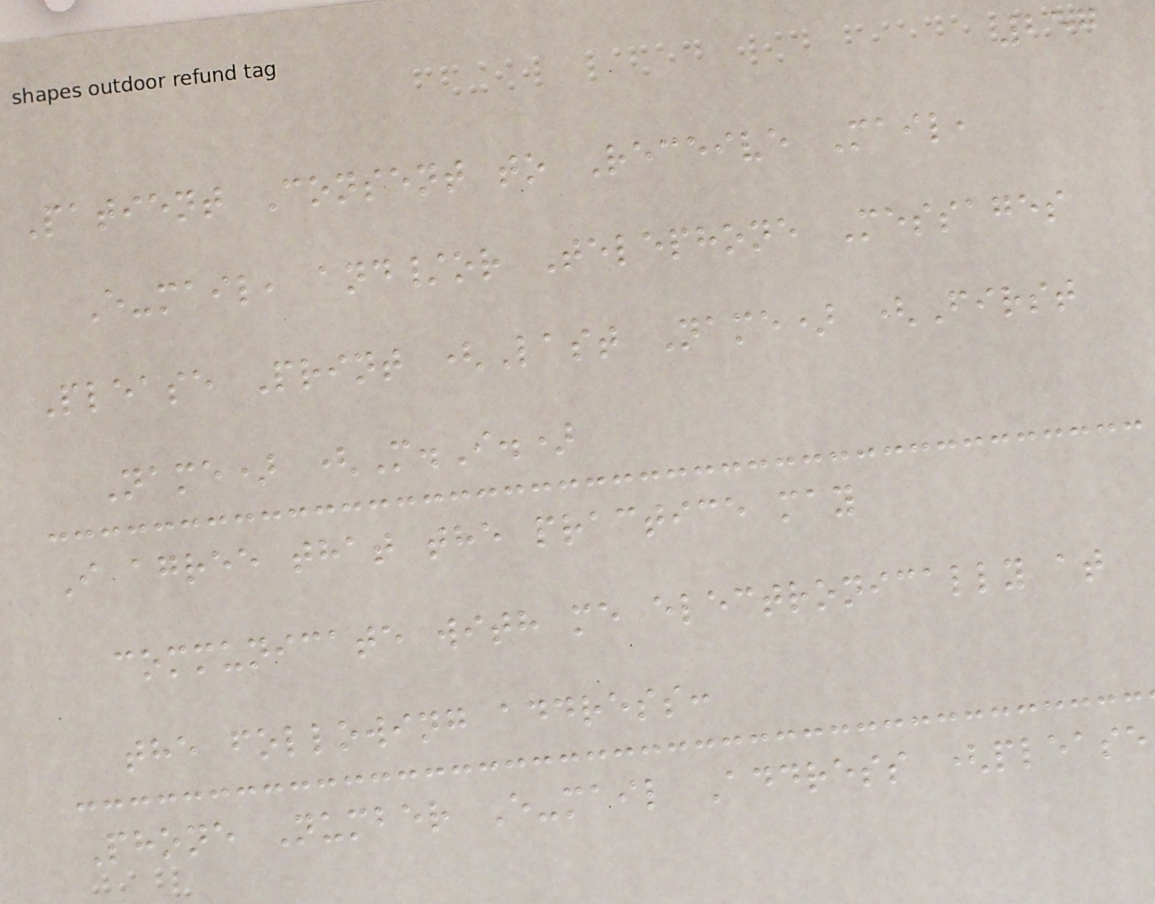257
Patient Consent to Receive Mail,
E-mail, and/or Telephone Messages
Please Print (Last Name) (First
Name) (M.I.)
I agree that the practice may
communicate with me electronically at
the following address:
Phone Number E-mail Address (please
